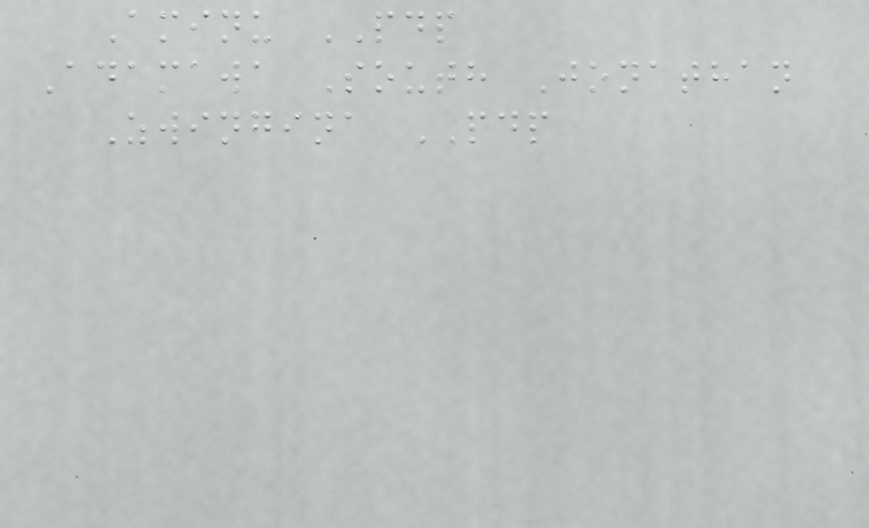Aminu PDP
Adamawa South Jonathan
Zwingina PDP
